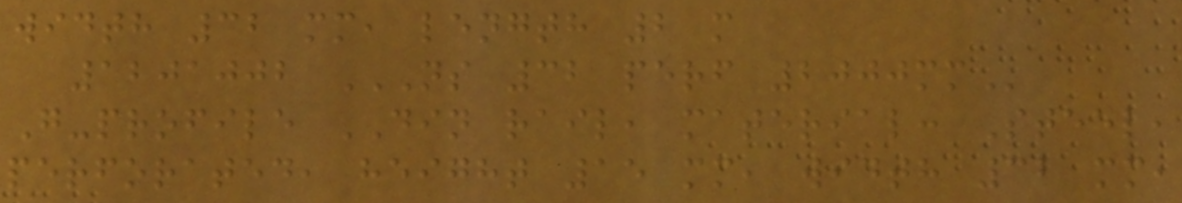width 32 mm, length 2 m
1201002 NS 32 PERF 2000MM
G-profile DIN rail, material: Steel,
perforated, height 15 mm, width 32 mm,
